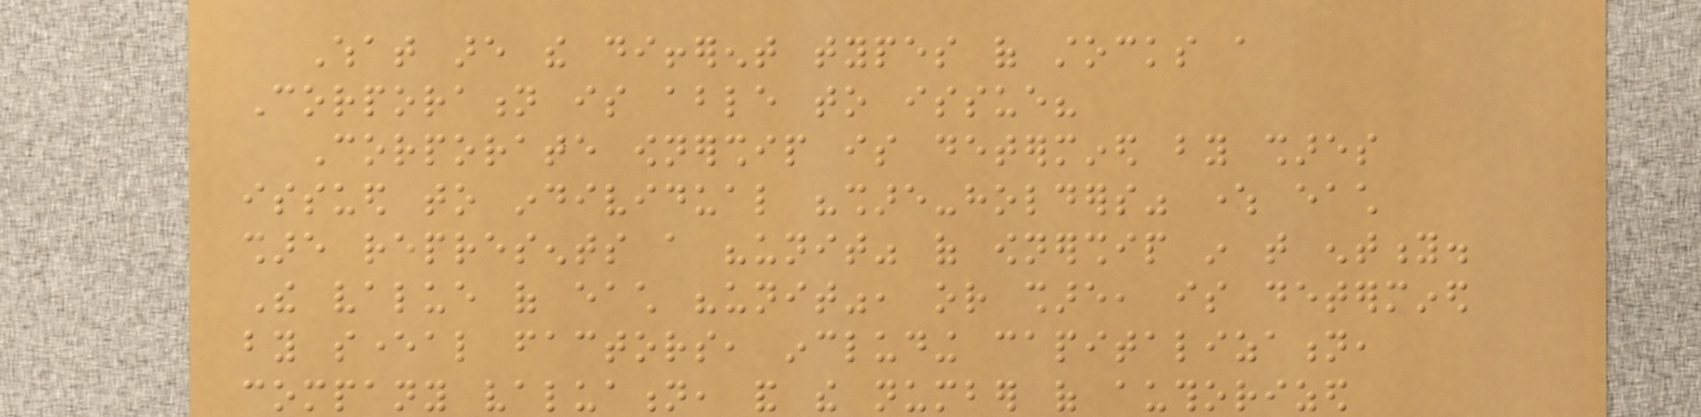What are the different types of stocks a
Corporation is able to issue?
Corporate ownership is determined by shares
issued to individual "share-holders" where each
share represents a "unit" of ownership in that entity.
The value of each "unit", or share, is determined
by several factors, including capitalization,
company valuation, and the number of authorized
